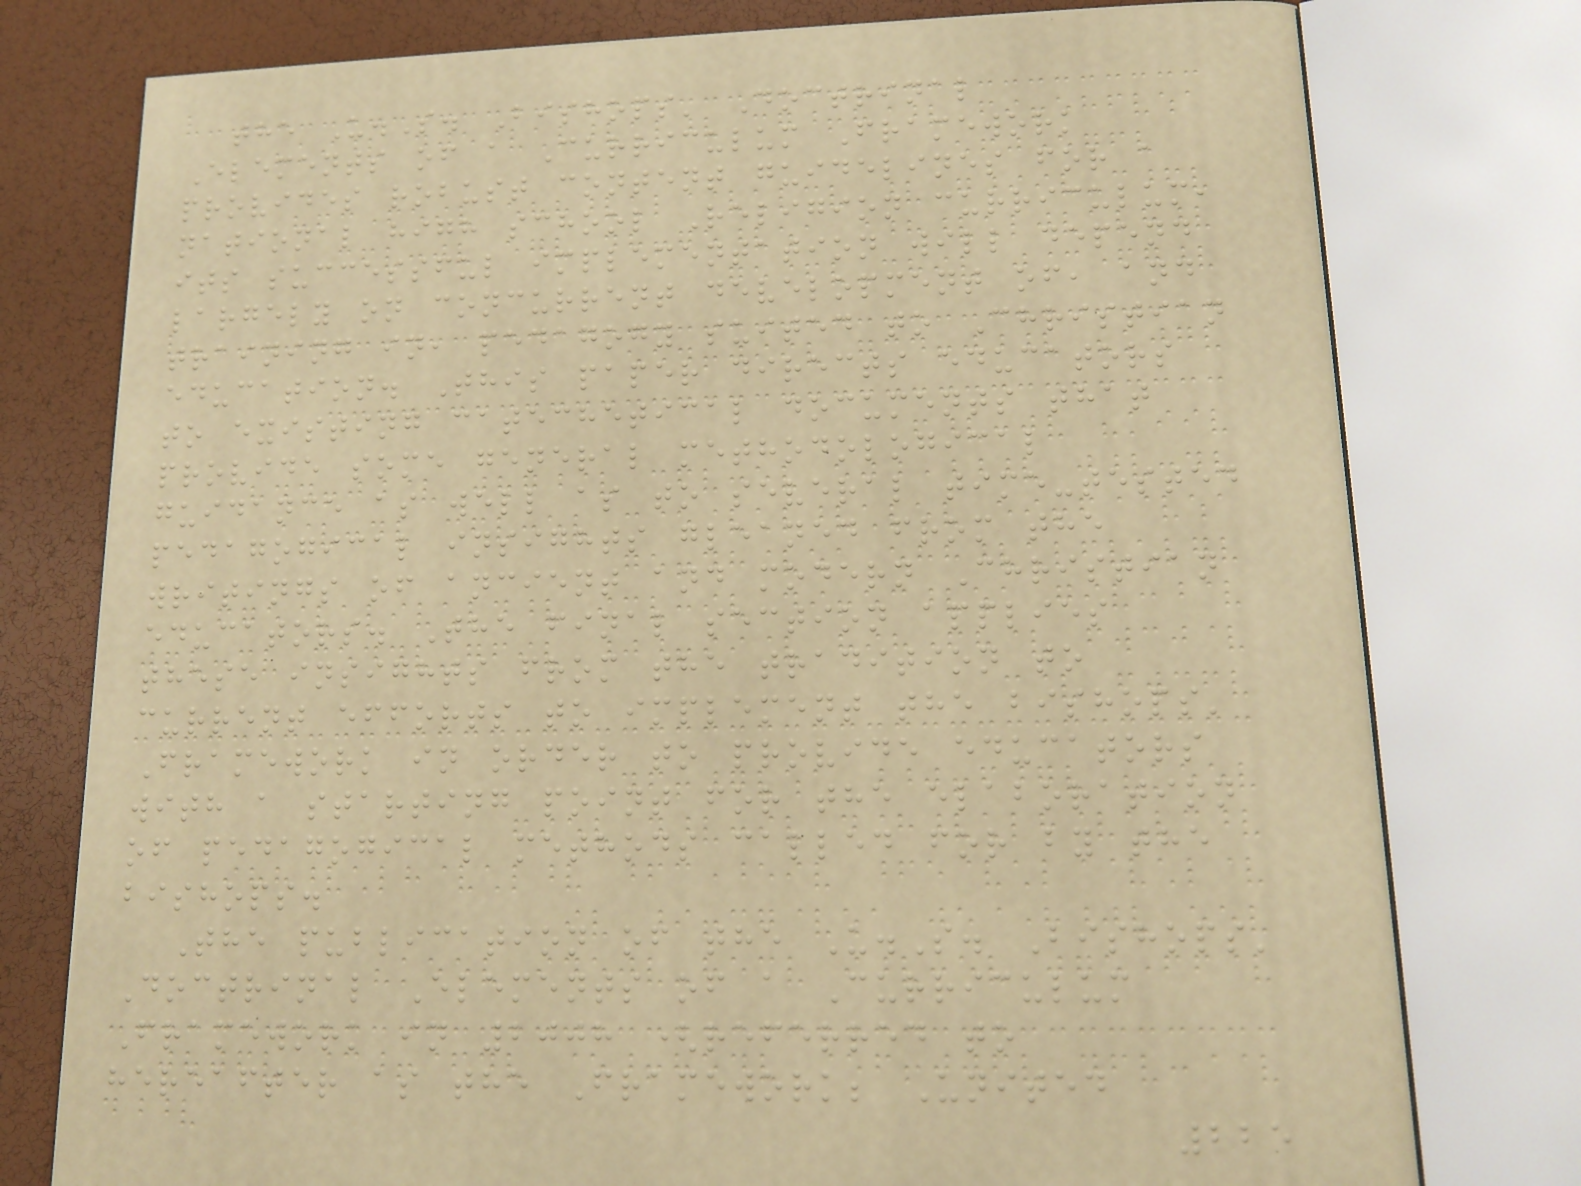the U.S. Bishops' Doctrinal
Elements of a Curriculum Framework
provides robust content guidelines for a
national high school Religion curriculum,
its successful implementation will depend
largely on concurrent development of, and
training in, pedagogy suited to Christian
education. This paper directs educators
to existing catechetical documents that
provide some general methodological
guidance as well as to several time-tested
pedagogical insights gleaned from the
writings of ancient and modern Christian
educators. The final section applies
these insights from the tradition to
current efforts to implement the bishops'
Framework in order to provide educators
with a starting point for the elaboration
of pedagogical methods called for by the
bishops.
The publication of the U.S. Bishops'
Doctrinal Elements of a Curriculum
Framework in 2008 (referred to
hereafter as the Framework; United
225
